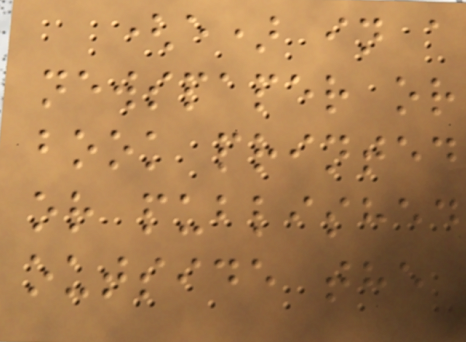(e) in a
newspaper or
book printed
or published
outside the
